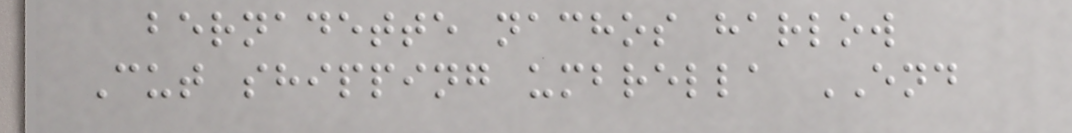bernadette nachos harlow
Cut shipping umbrella END
